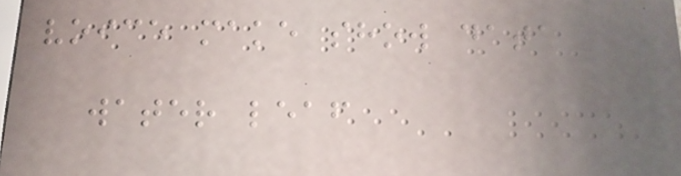voice make show data
water leaf
